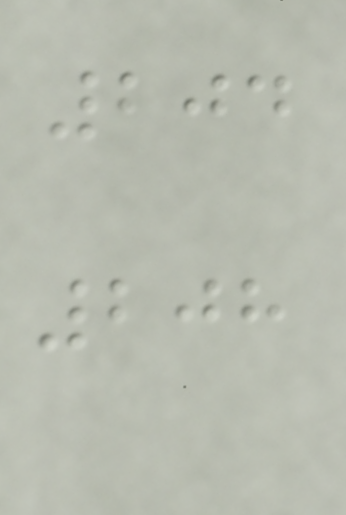204
208
